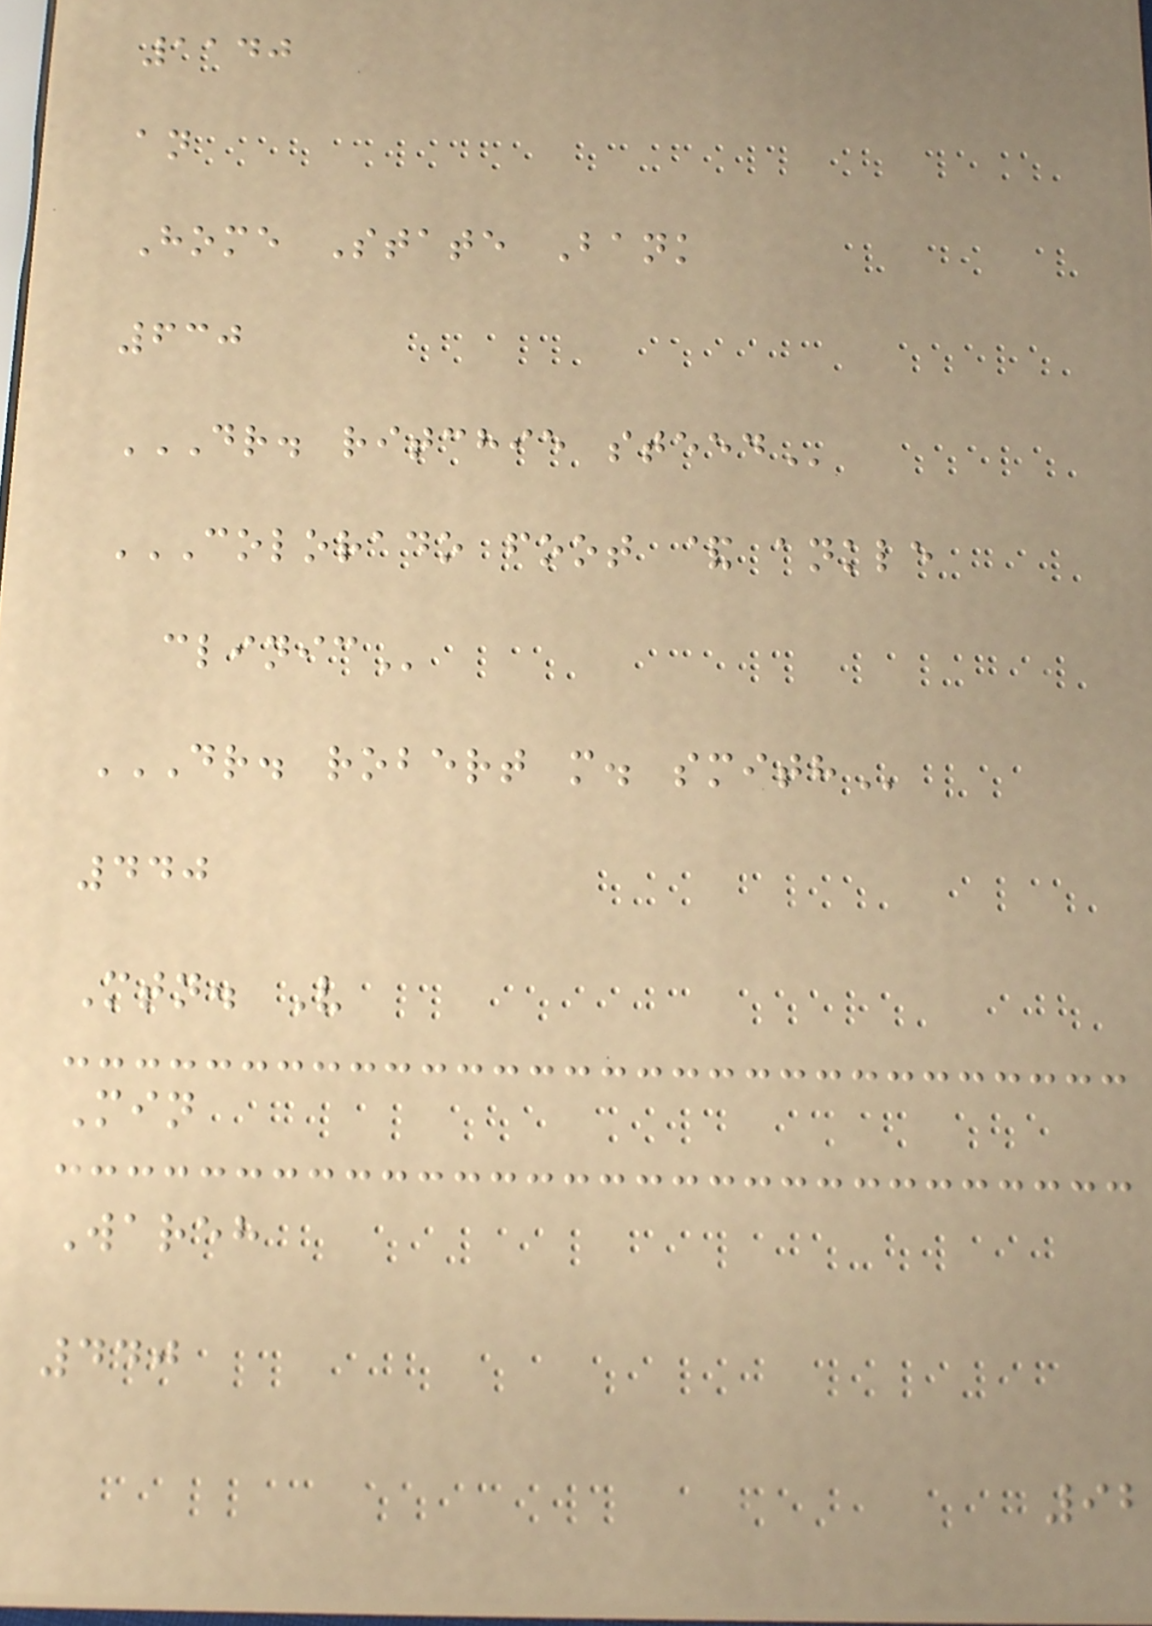1140
an
Home State Bank
630
DR. RITCHIE STEED
COLORADO FOOT & ANKLE
CLINIC
DR. ROBERT M. SMITH
440
Mtn. V
Min
Wareh
440
92
